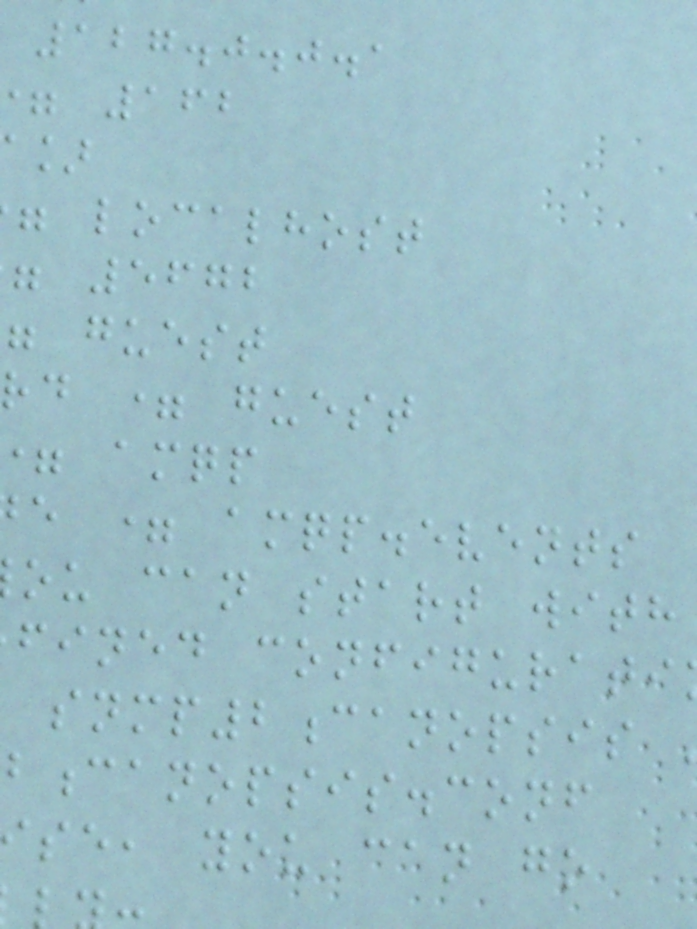127.0.0.1
162
localhost
5672
guest
rd = guest
amqp
e = amqp.events
ou can start with
fined configurati
snmp2canopsis
canopsis.conf
se, you can go
